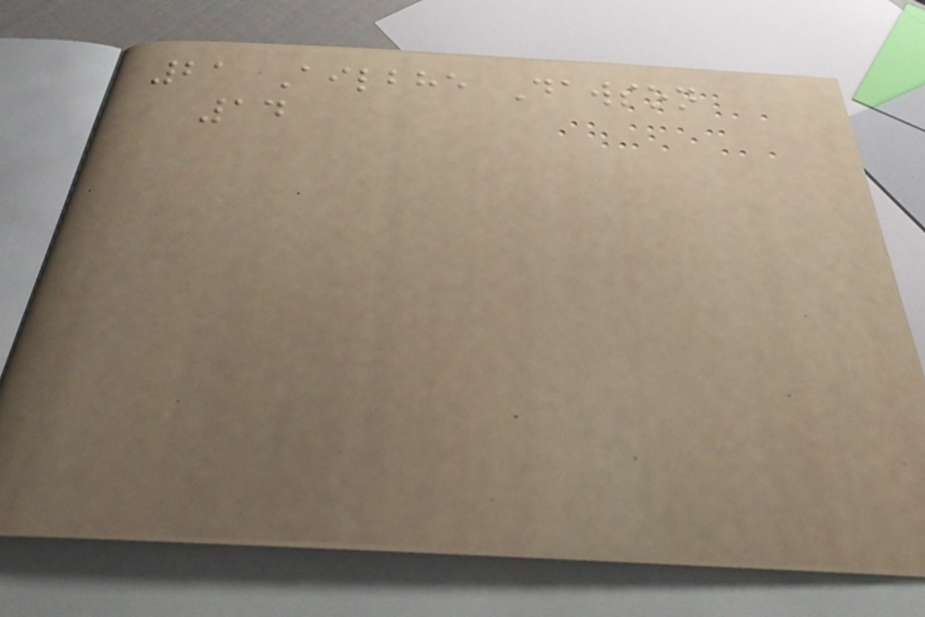21 Ailbhe Dawson
14
